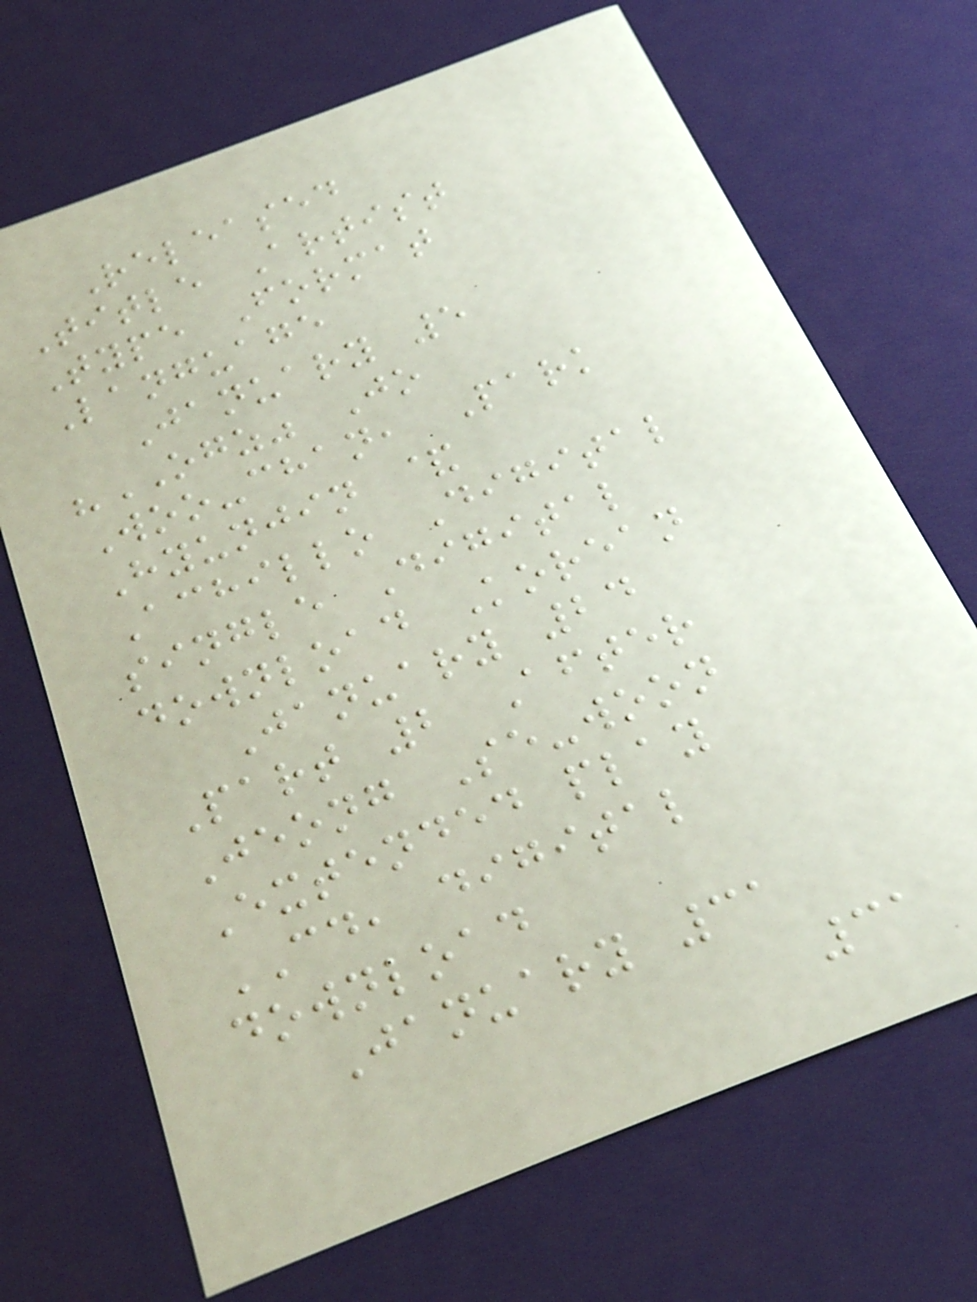Released
Title Artist
Type Format
Language
January 5
"OGZ" Jo
Woo-chan, Park
Hyunjin &
Achillo Digital
single Digital
download Korean
January 24
Part 2 After
Jeong Se-woon
Extended play
CD, digital
download
January 31
31
